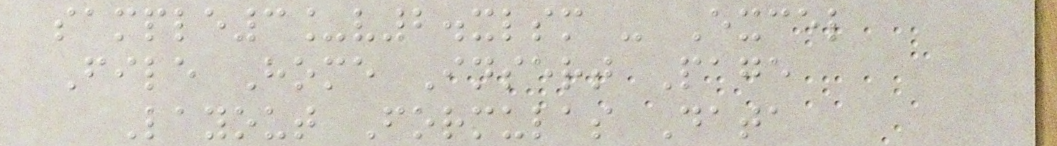sample3_v2.xlsm - Excel
File Home Insert Page
Layout Formulas Data
